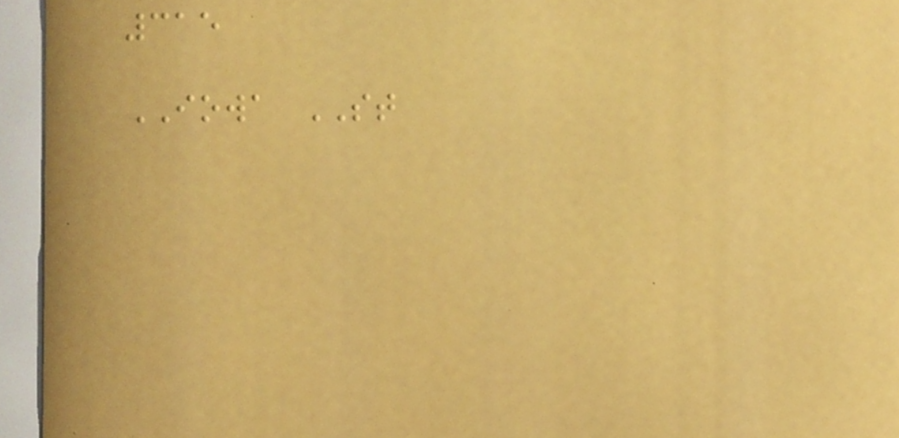315
IOWA ST
